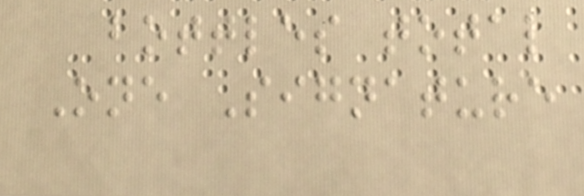bottles total
One Signature
